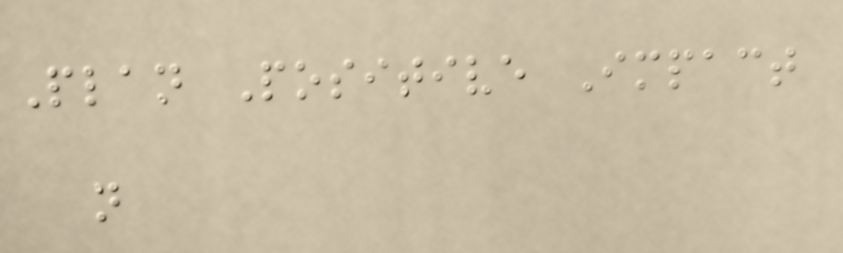Plan Positive Impact
n
